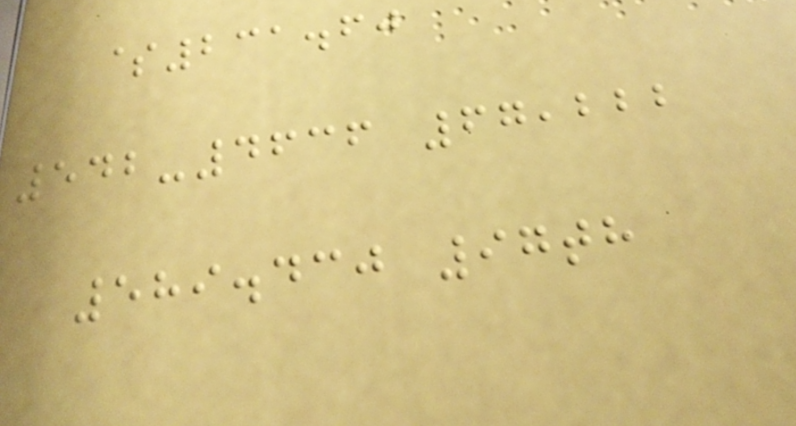$231.60
542-4636 67,222
589.430 97th
